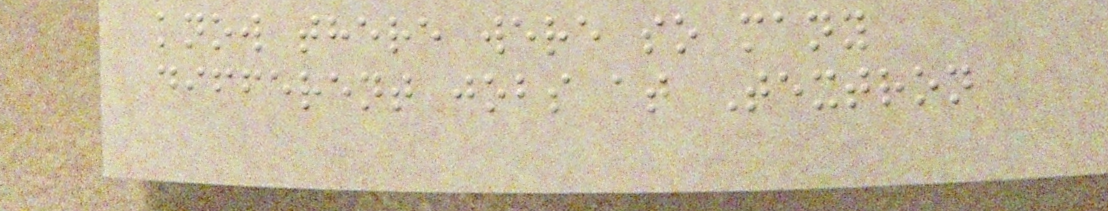know there were so many
different jobs at Textron
